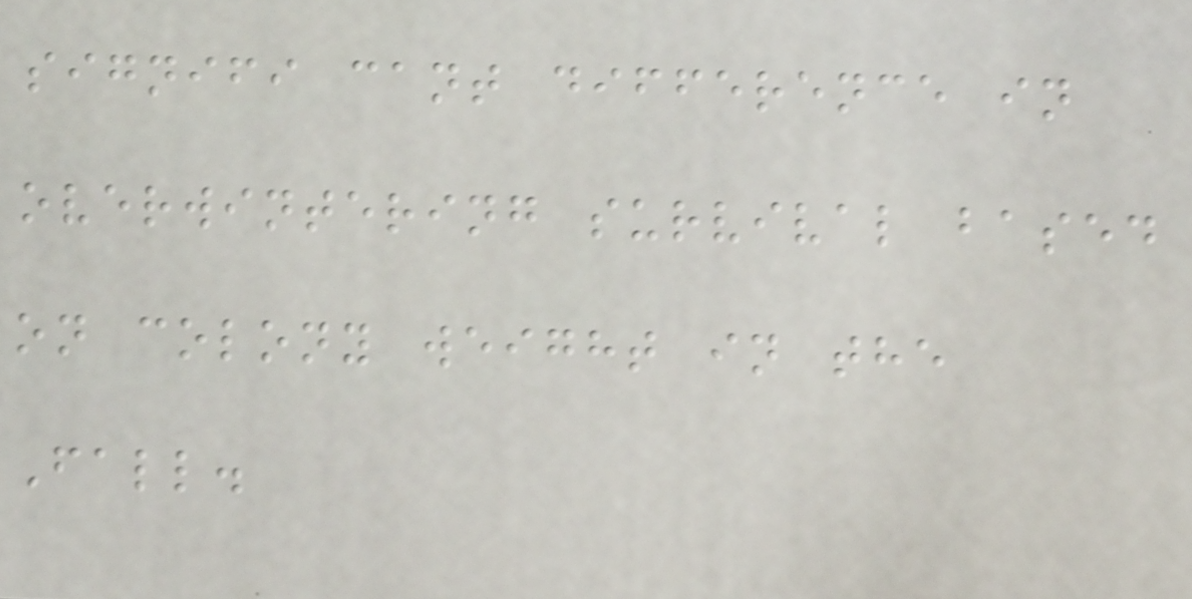signifi cant difference in
overwintering survival based
on colony weight in the
Fall.
